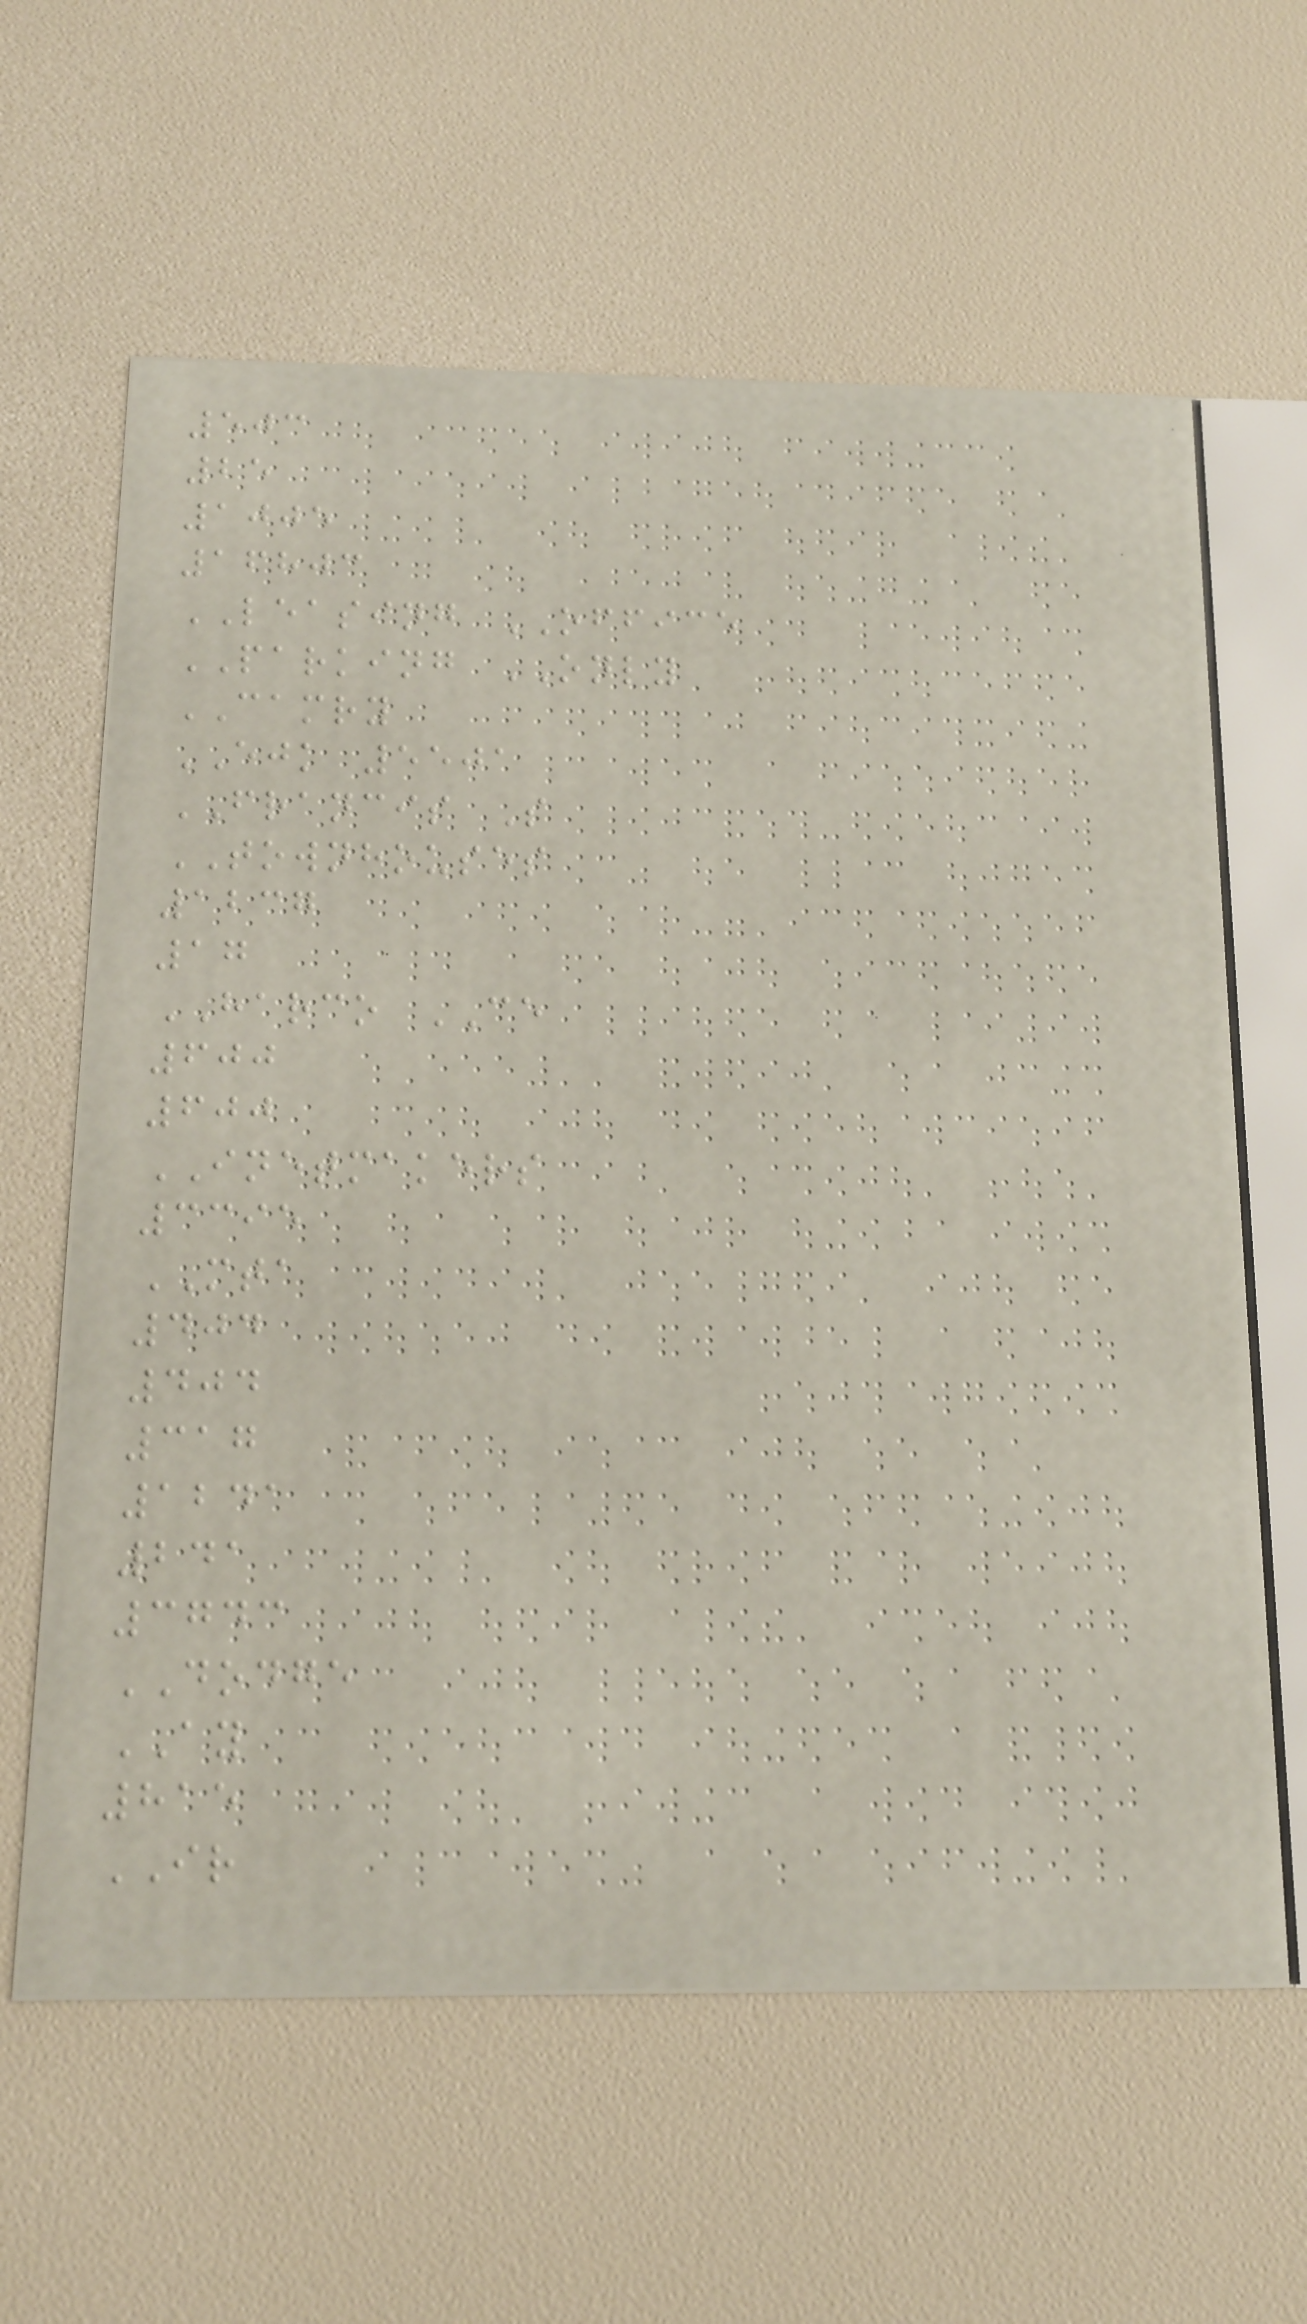503
25
1005
16803
LEASING OFFICE
PARKING ONLY
CAMRY
EJK 5501
FRANCIS S
TOWNHOUSES
1237
17
HARCO CE
600
600
INETMAKERS
3395
MTA
404
404
317
1241
241
3743
DODGE
AY
815
IR
